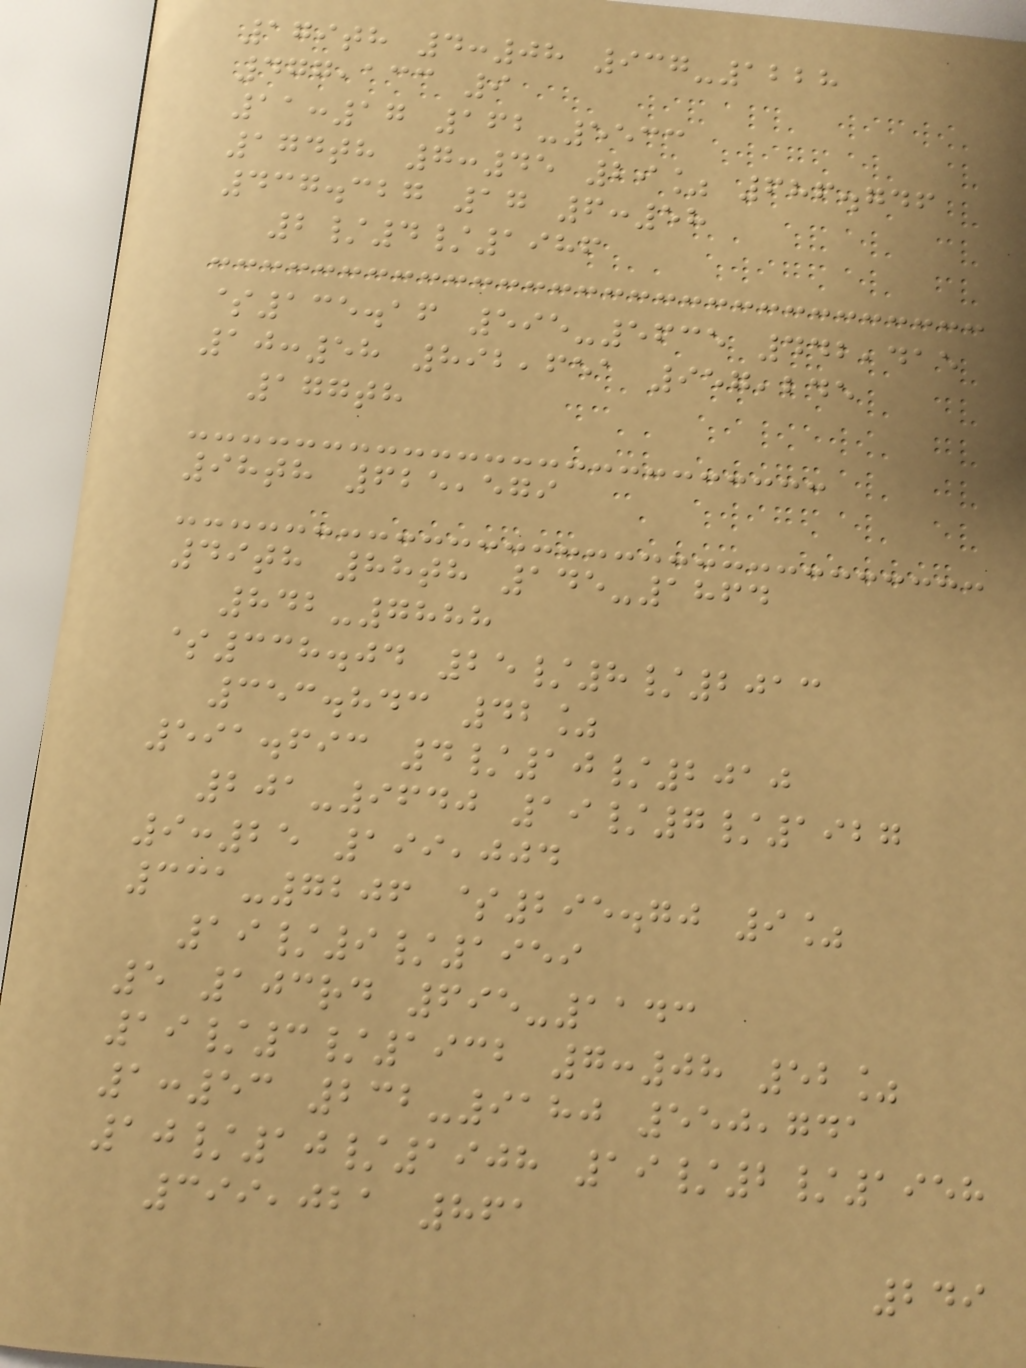179th 4:08 937-1228
477,133 9
11:17 162-5533
174th 7:45 29% 686.746
437.327 17 6:58
2/4/1986
$135.16 595-5635 442,415
10:58 892,651 957,245
177th
98th 625,579
49th 88th 145-1864
842-7888
$338.04 25/8/2013
353.843 42%
591.693 4/10/2010
201-9640 19/7/1927
9:25 199,004
331-7206 $295.70 9%
19/9/1959
5 103rd 695-1143
19/3/1932 7:08 52%
1:53 232-9180 550,741
10/10/1908 19/2/1958
399,021 861
249
